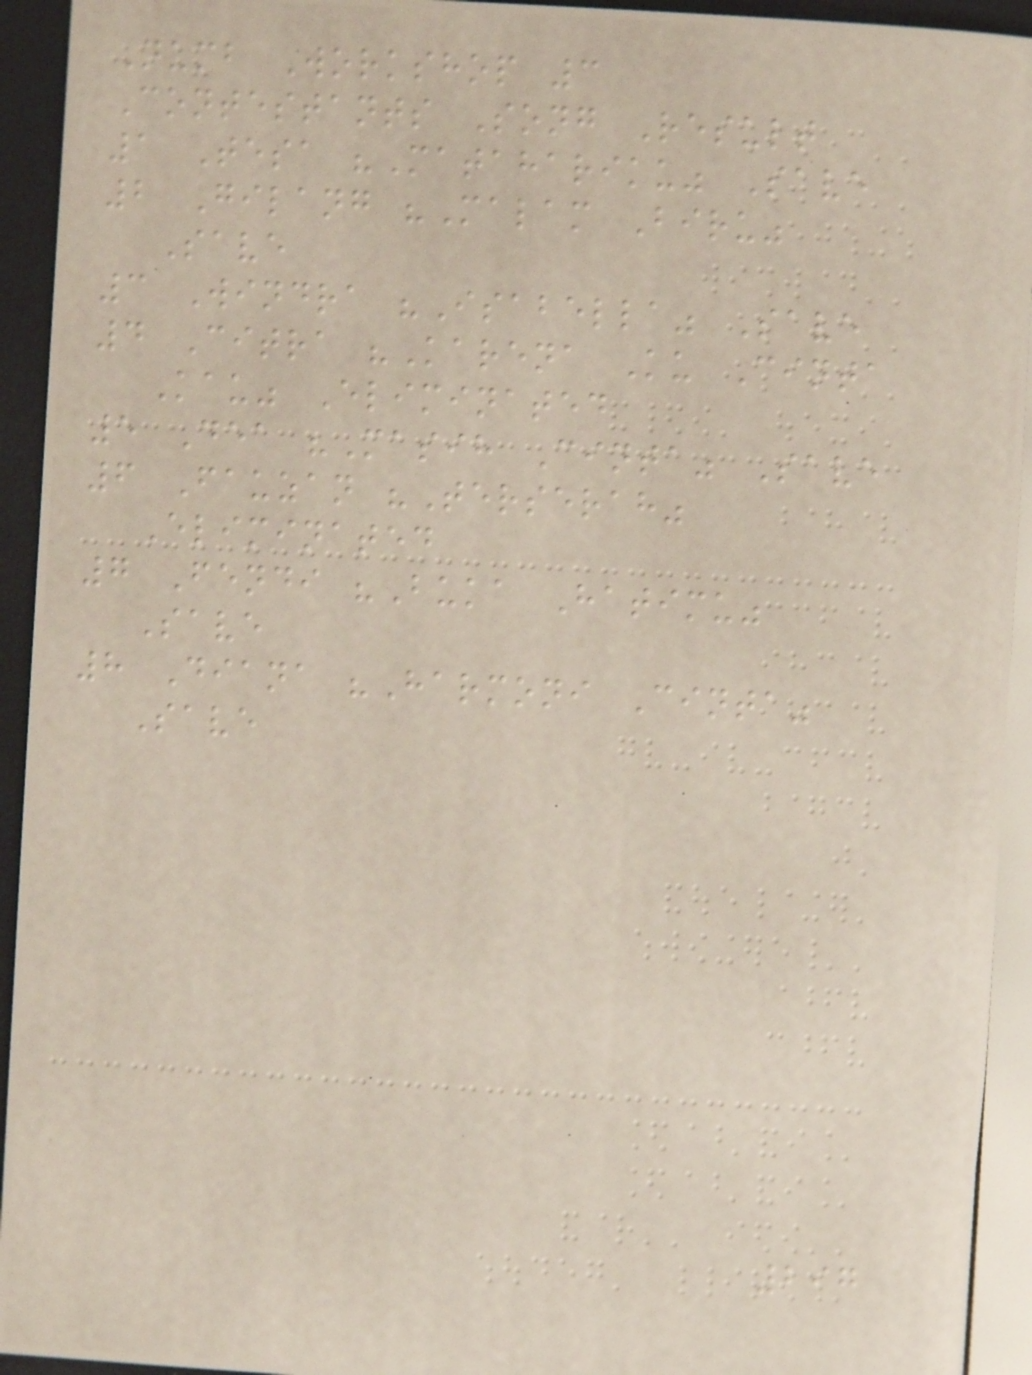Numb Workshop 3
Contestants Song Result
1 Tesa "Matahariku" Save
2 Gilang "Malam Biru"
Save
3 Windra "Isabella" Save
4 Citra "Karena Ku Cinta
Kau" Eliminated
5 Dea "Masih Cinta" Save
6 Fauzan "Terserah"
Eliminated
7 Fendi "Buka Hatimu"
Save
8 Diana "Harmoni Cinta"
Save
297
